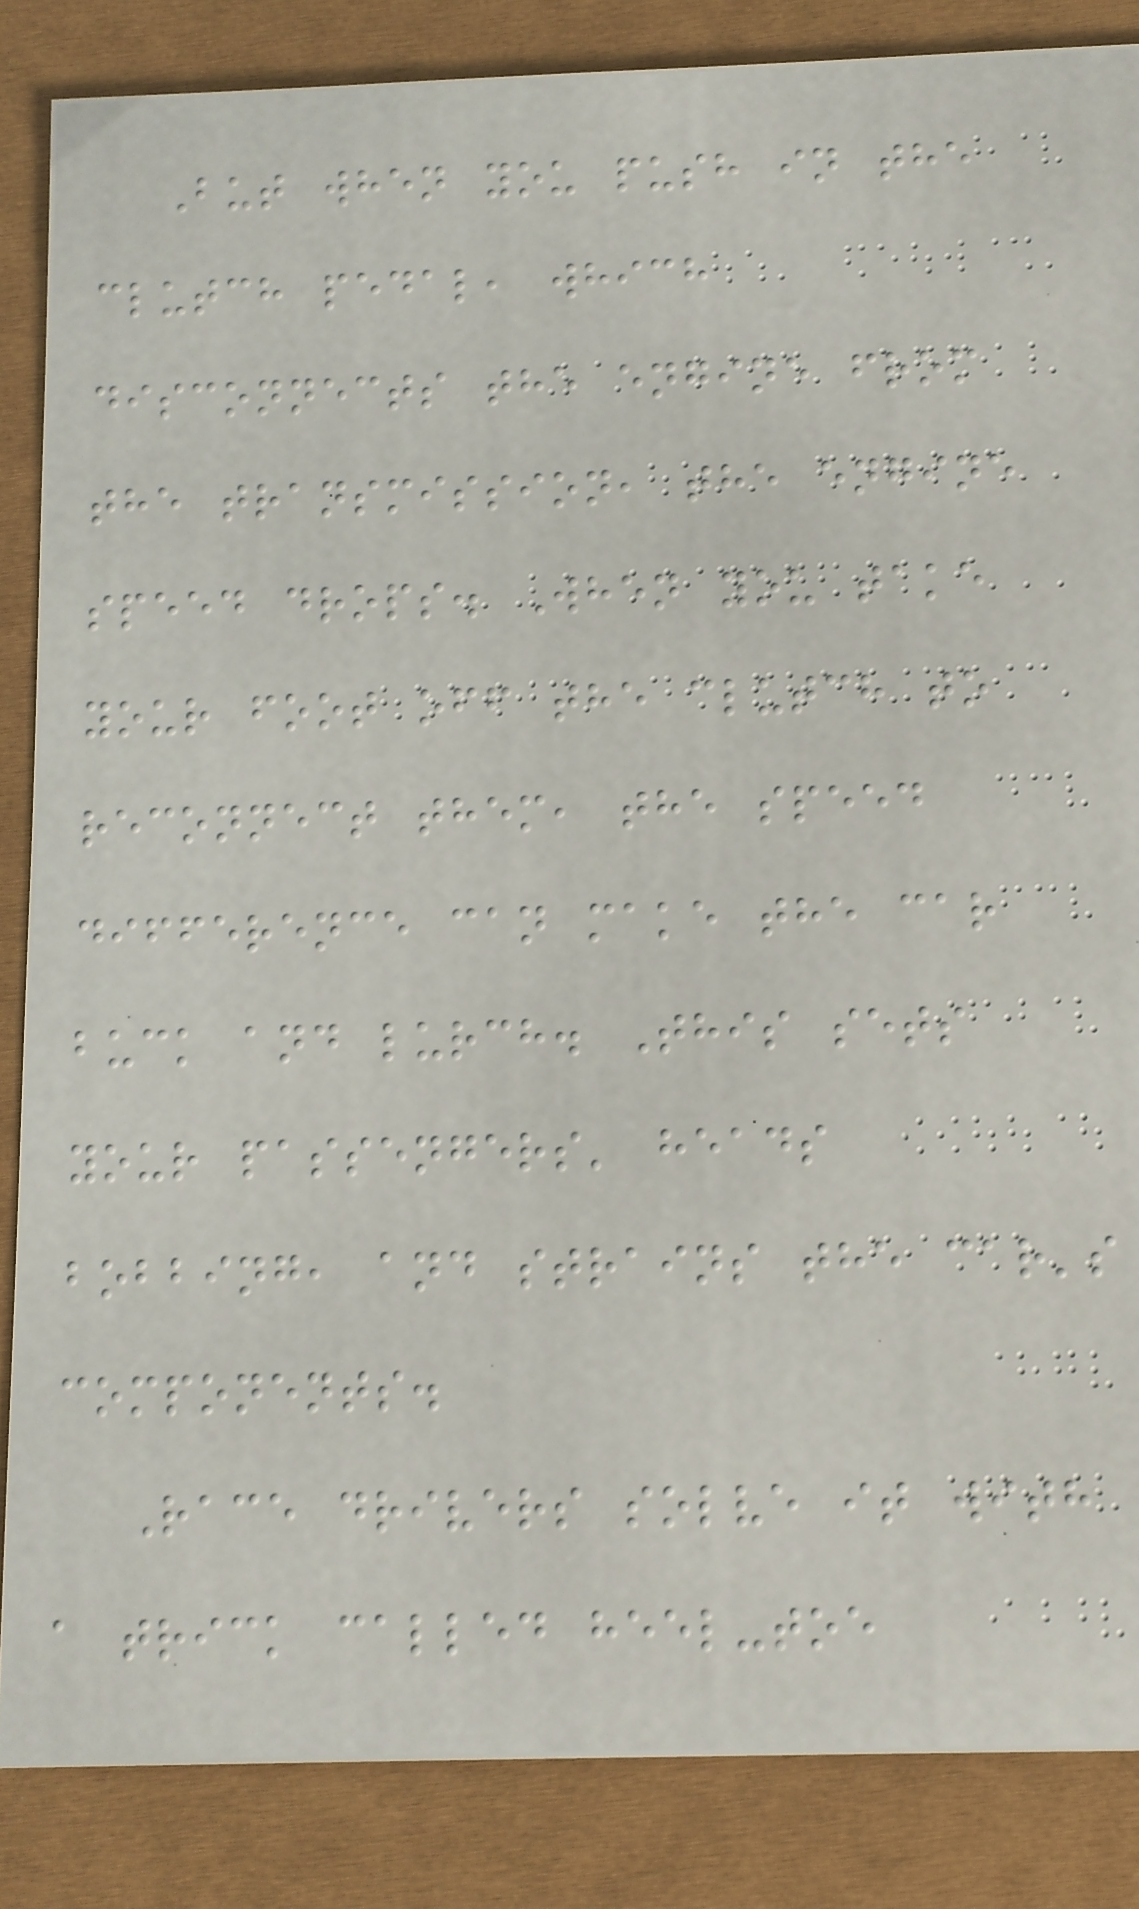But when you push in the
clutch pedal, which
disconnects the engine from
the transmission, the engine
speed drops. When you take
your foot off the clutch to
reconnect them, the speed
difference can make the car
buck and lurch. This sets
your passengers' heads
bobbing, and strains the car's
components.
Race drivers solve it with
a trick called heel-toe
